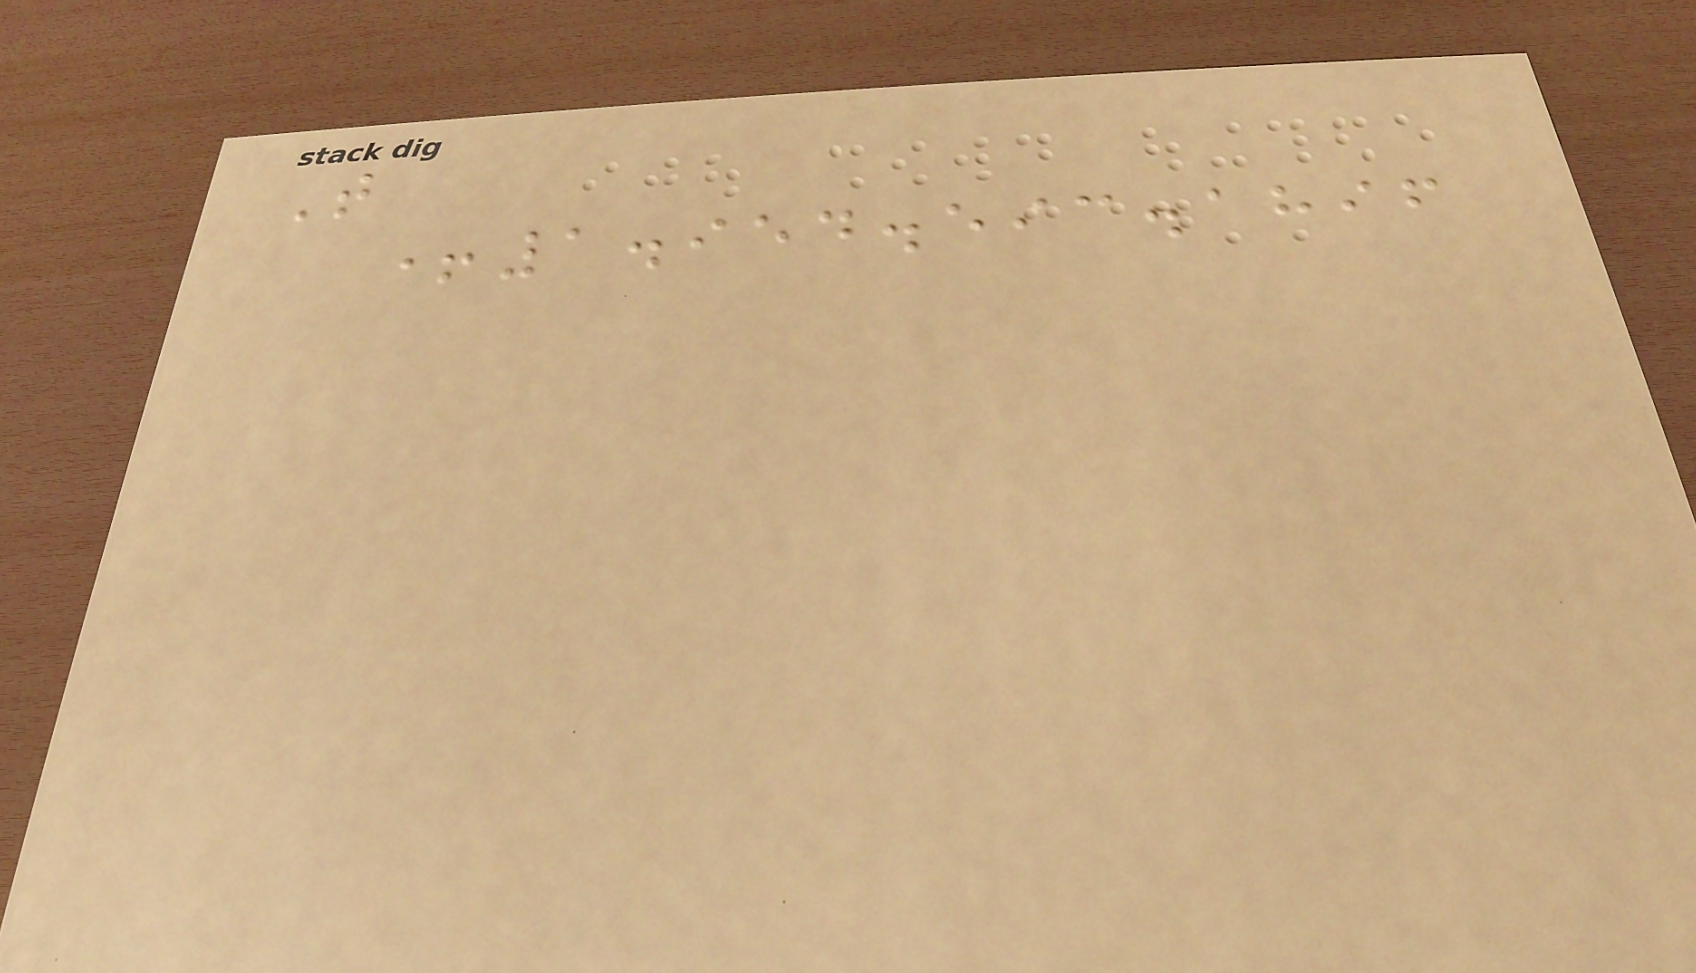T
+1.954.593.1896
